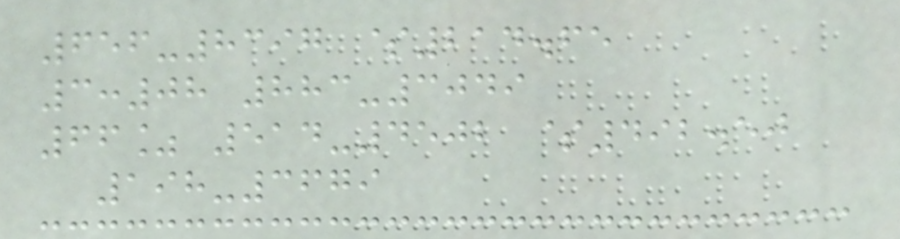656-8397 $214.65
3:08 883-3049
66% 514-4502 $492.50
198-3679
